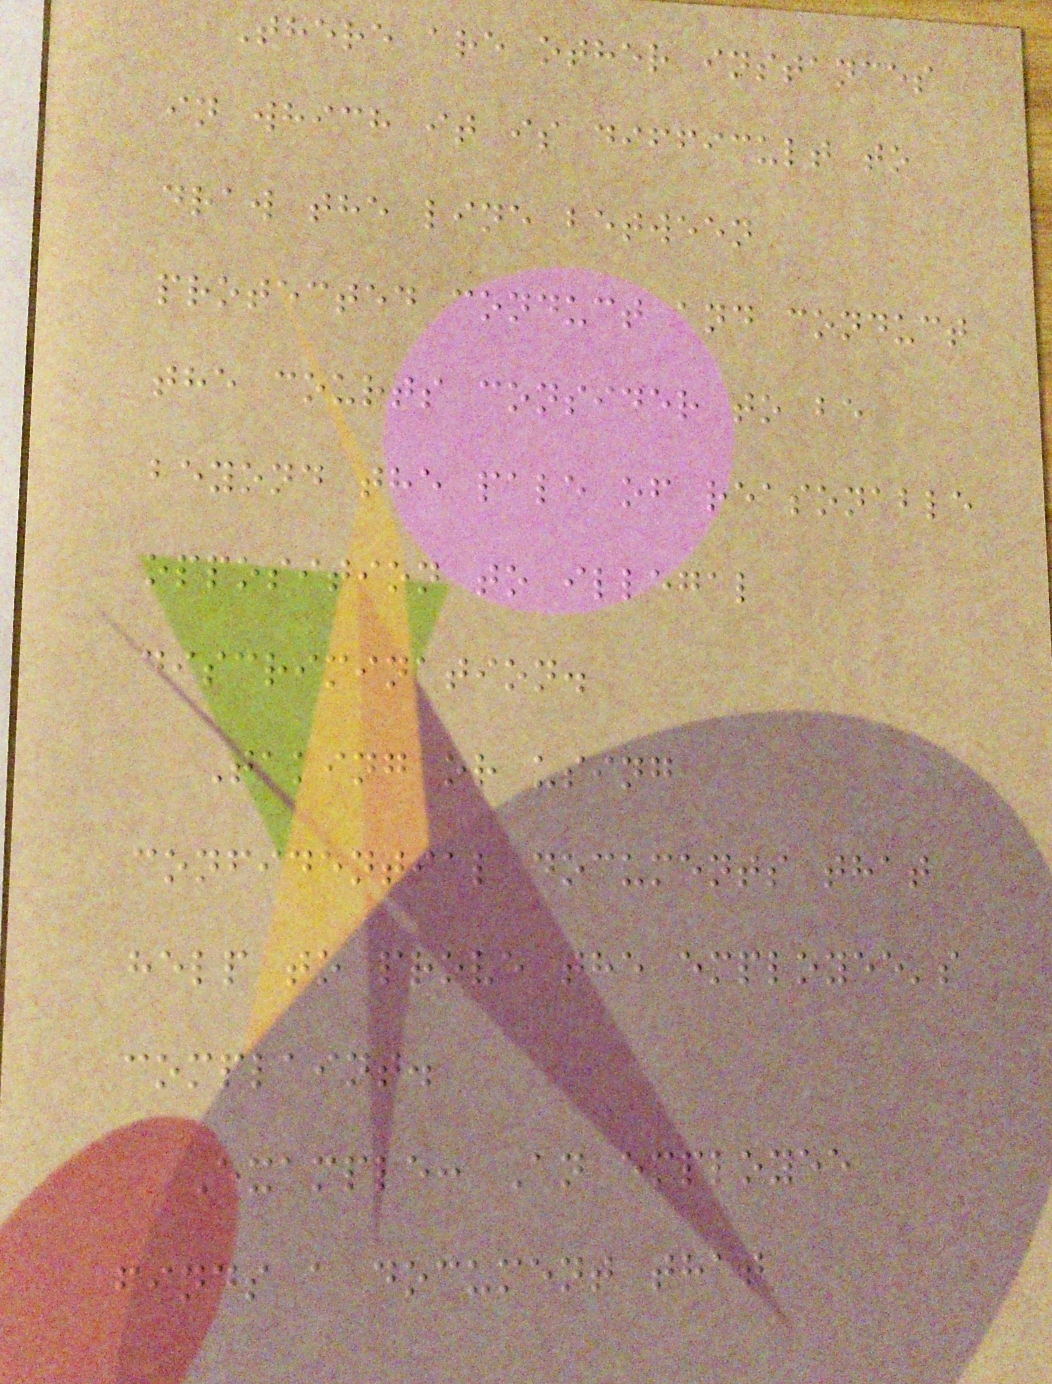There are other instances
in which it is difficult to
draw the line between
protected conduct and conduct
the courts consider to be
beyond the pale of reasonable
opposition to illegal
discrimination.
Taking or using
confidential documents that
help to prove the employee's
complaint.
Example: An employee
finds a document that
